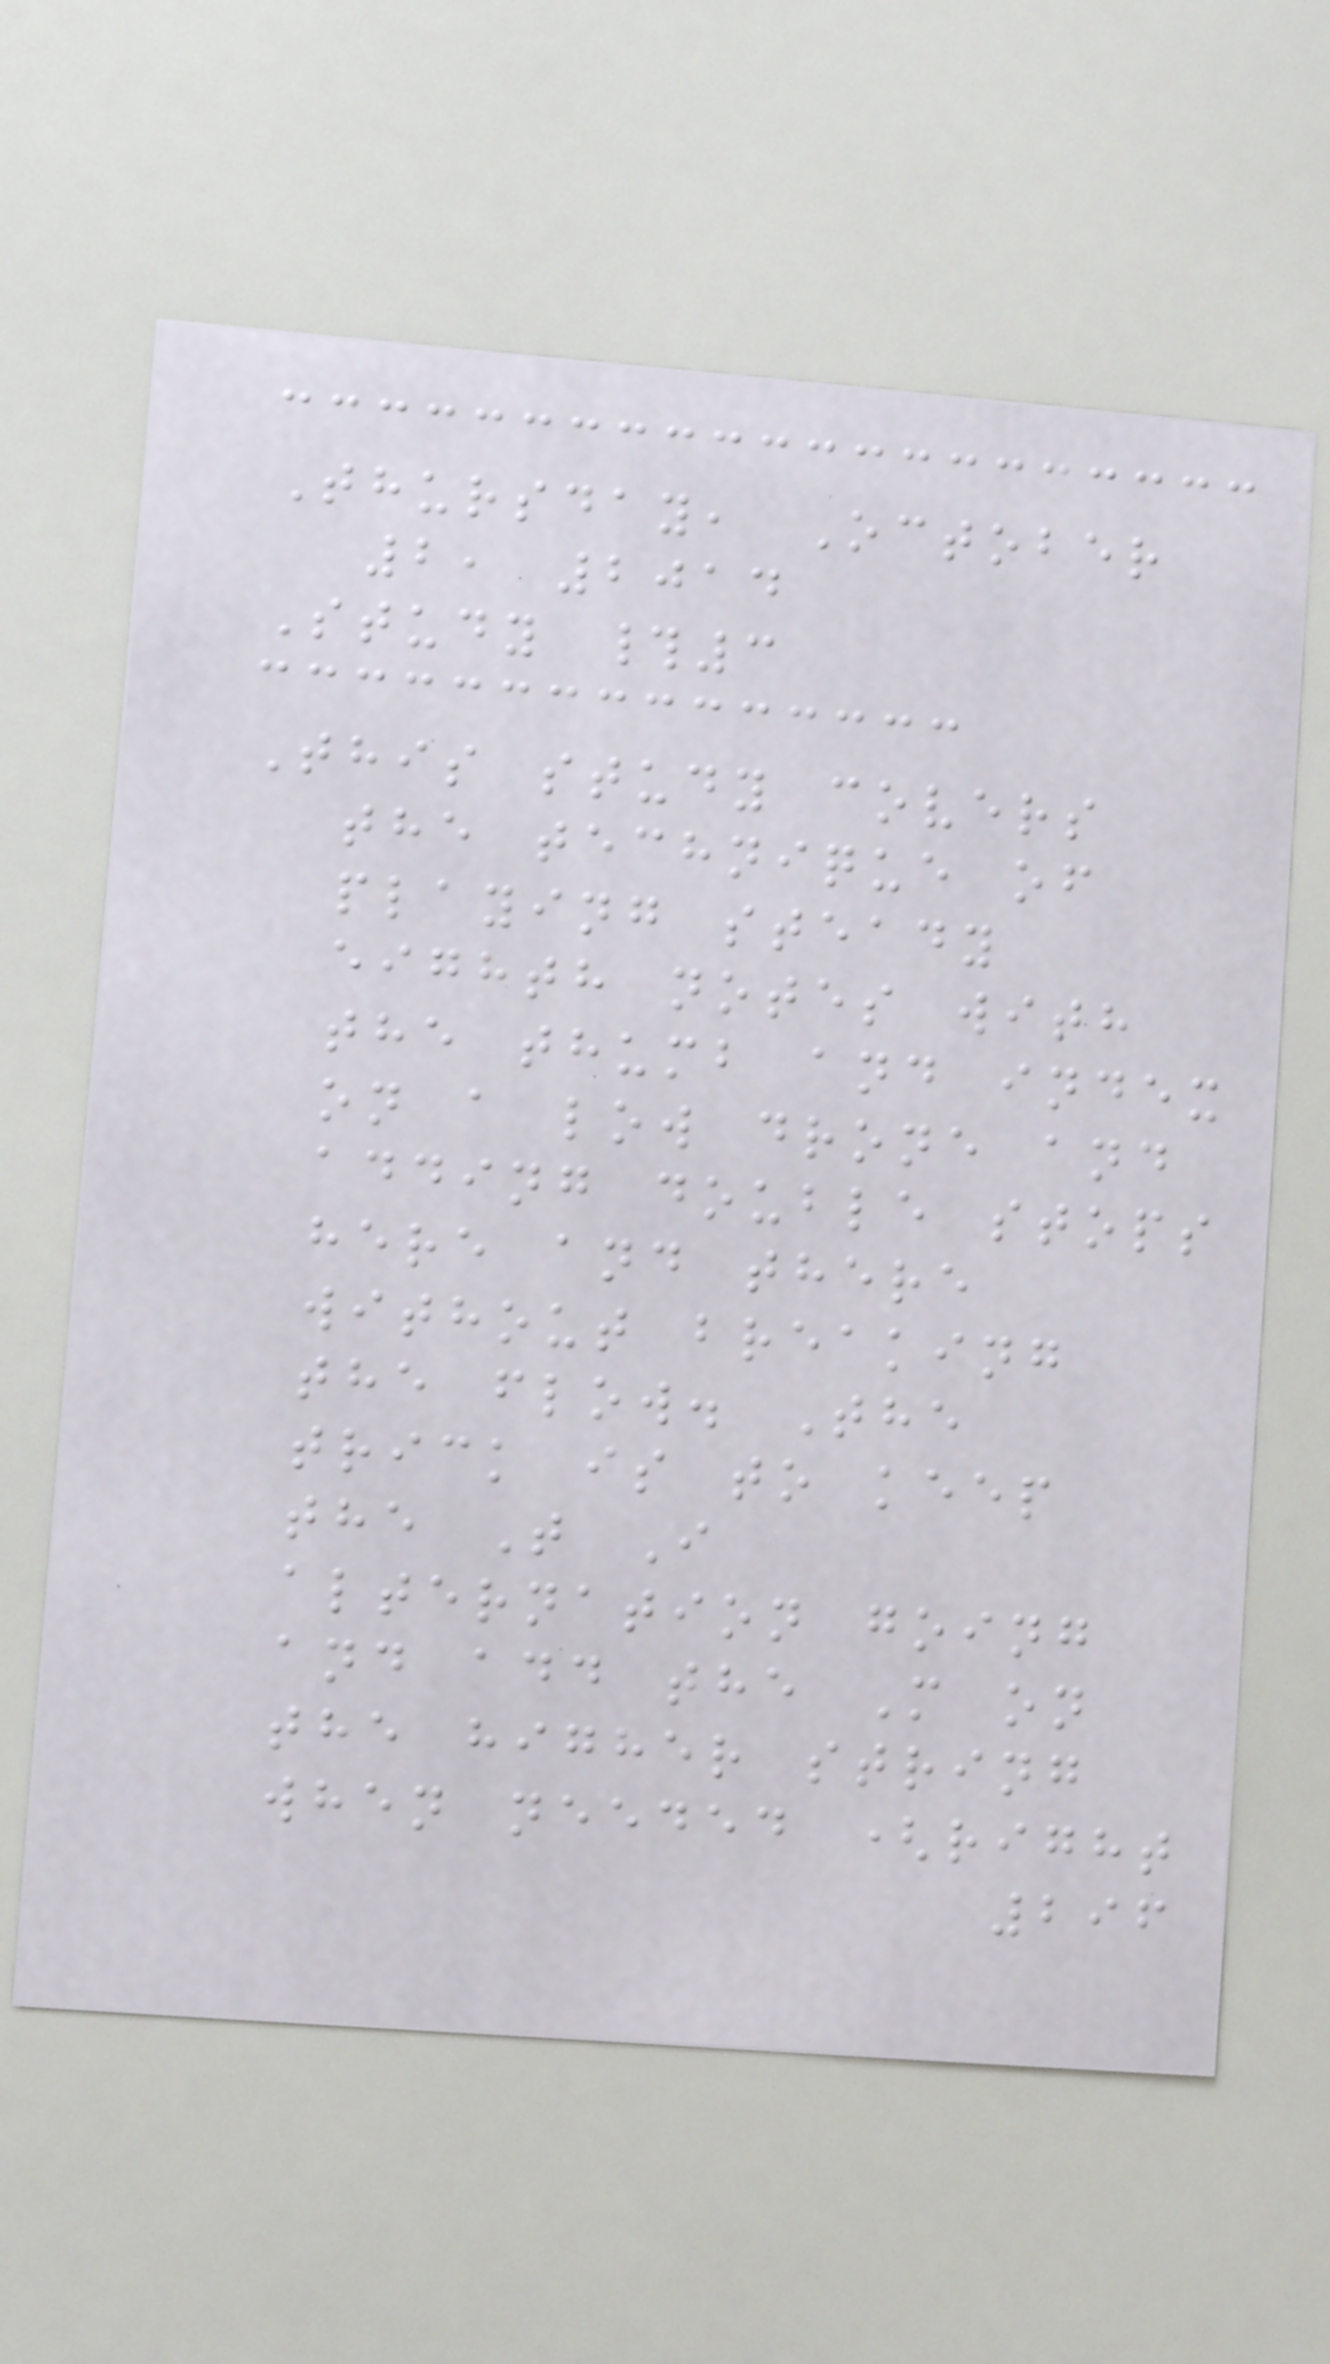Thursday, October
2, 2014
Study #3
This study covers
the technique of
playing steady
eighth notes with
the thumb and index
on a low drone and
adding double stops
here and there
without breaking
the flow. The
trick is to keep
the T I
alternation going
and add the M on
the higher string
when needed (right
296
